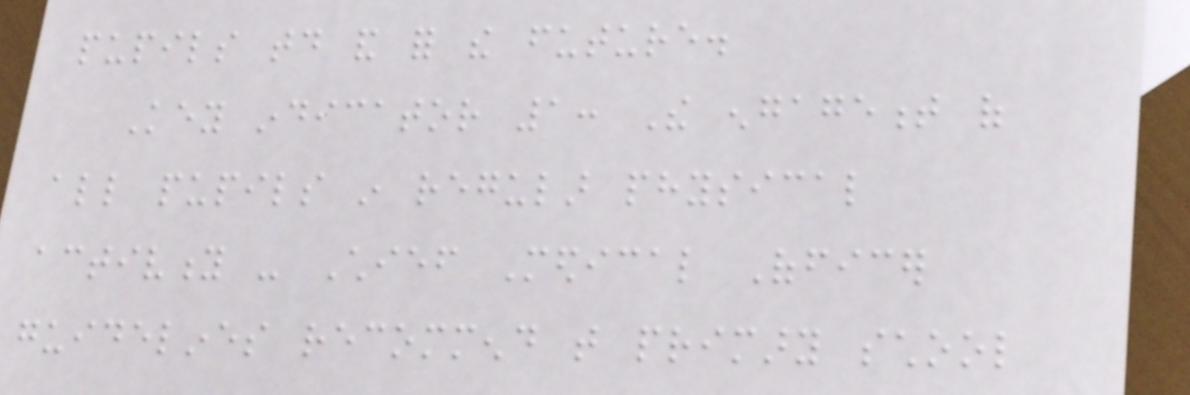pupils today and for the future.
Key indicator 1: The engagement of
all pupils in regular physical
activity - Chief Medical Officer
guidelines recommend that primary school
